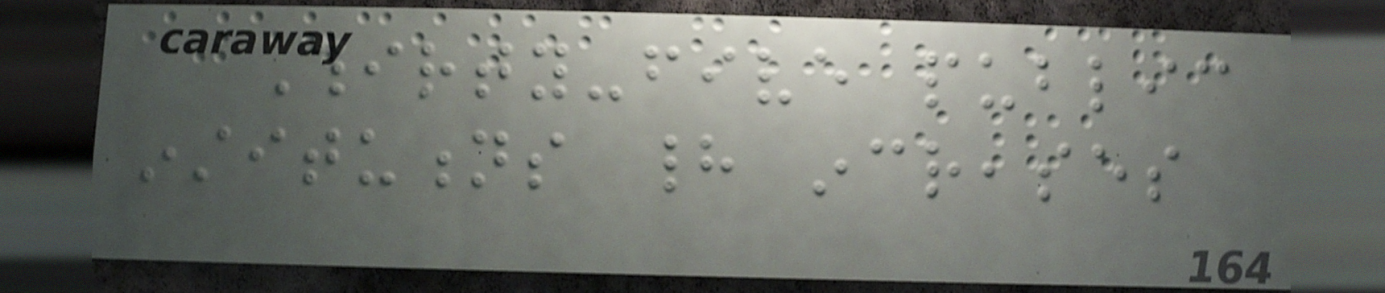Thirty-five public
institutions had increases
